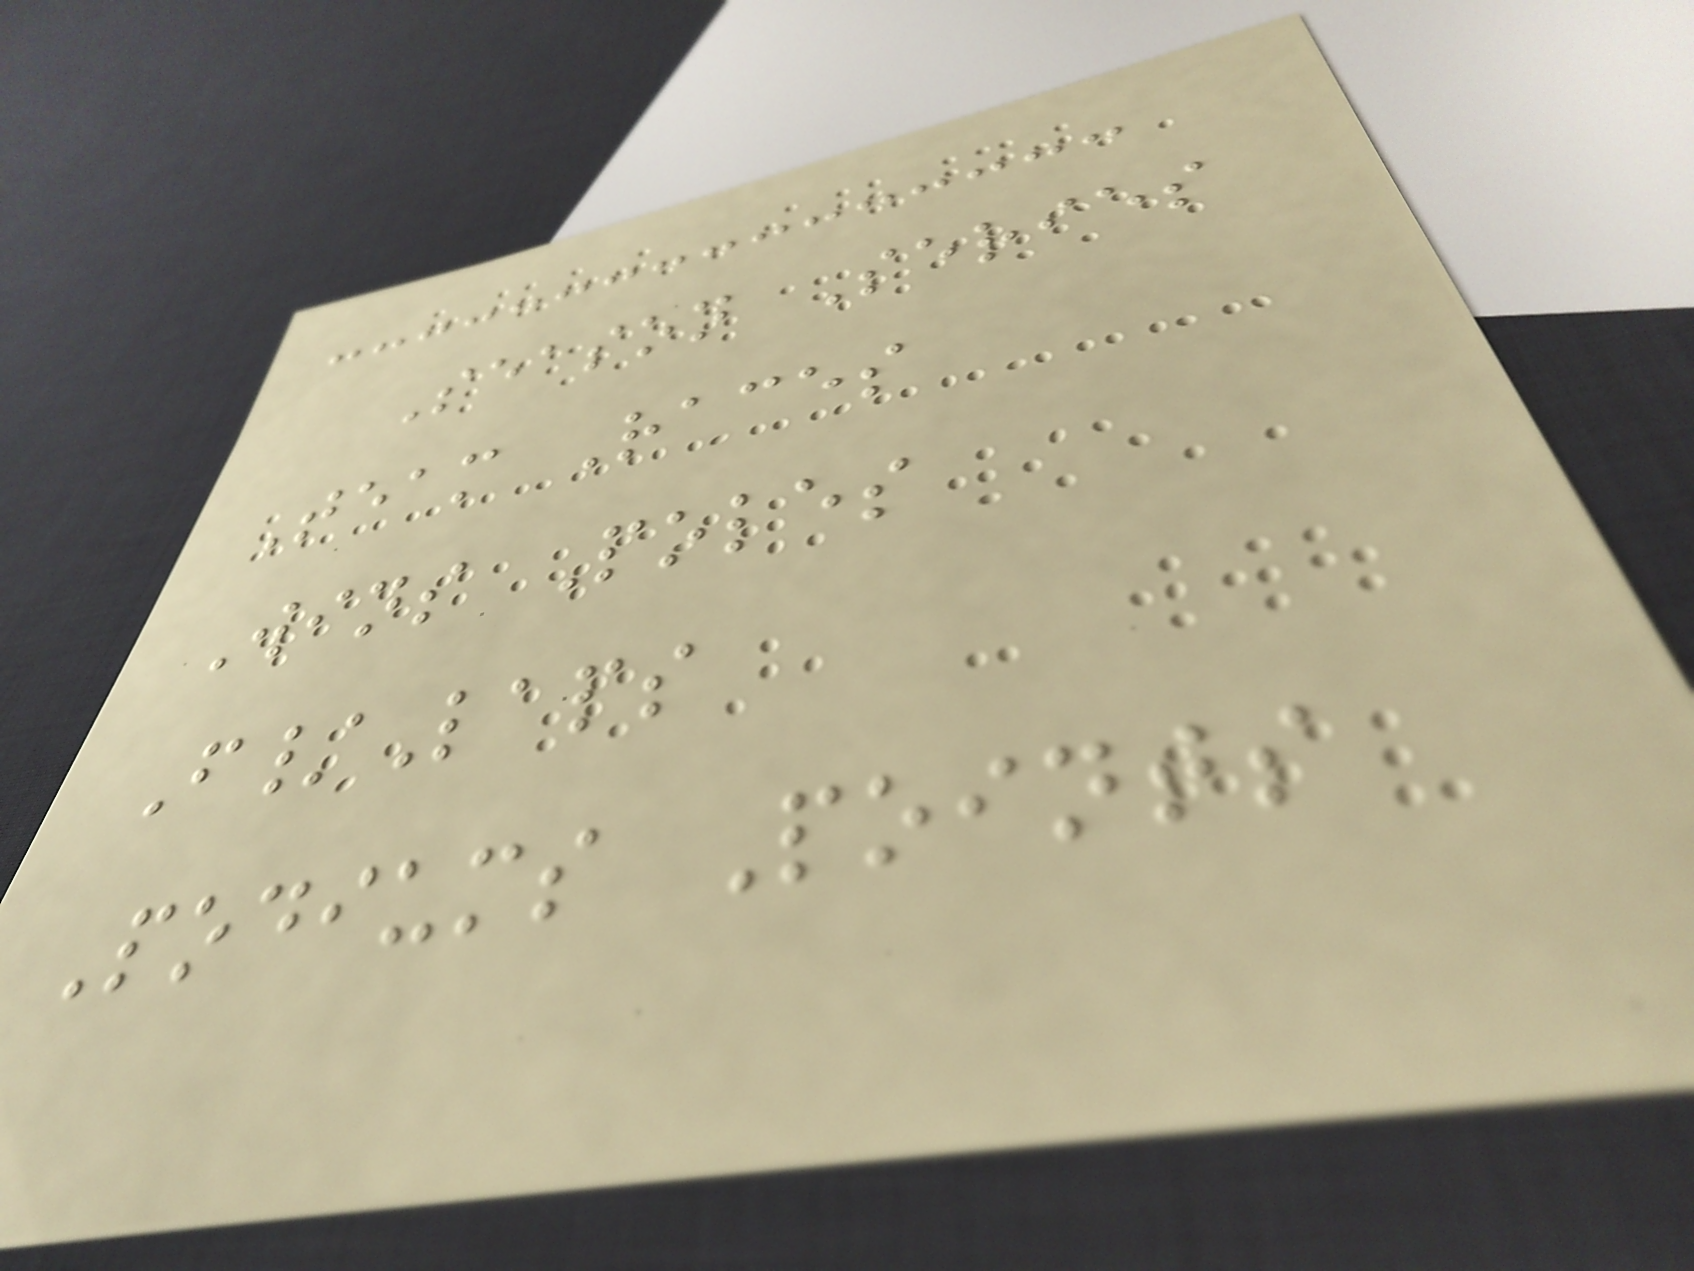Season Series
Team Races
Wins Poles
F/Laps
Podiums Points
